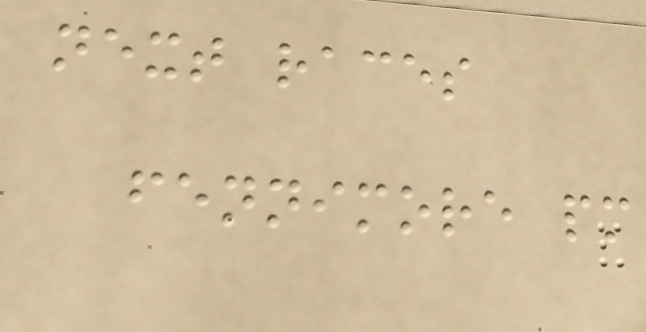next races
fennimore pm
